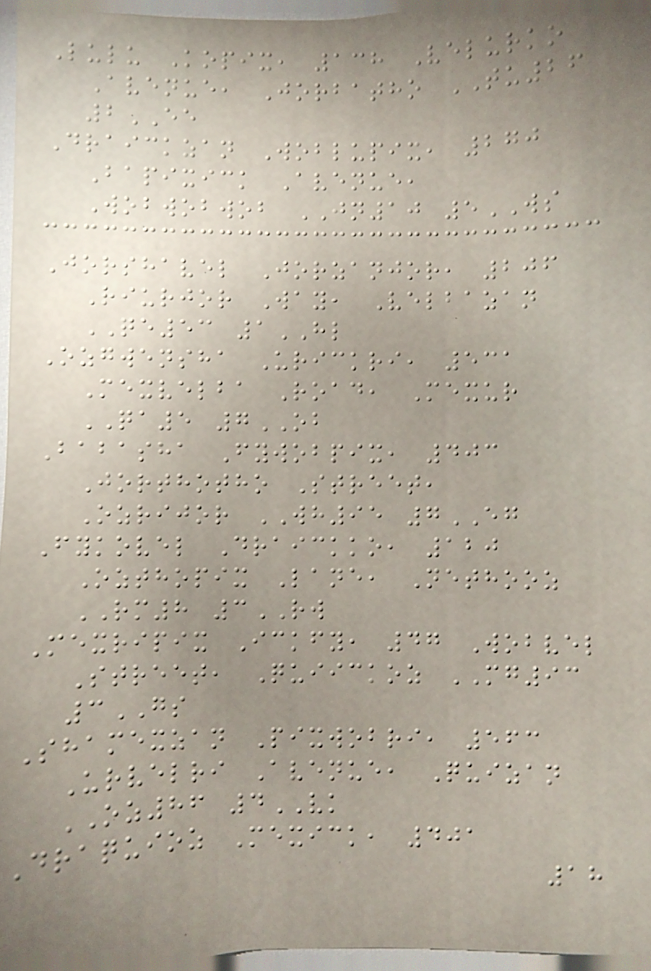Lulu Kopix, 138 Velurko
Avenue, Jorbatho TU26
2EE
Draickzan Woblupix, 270
Bapixick Avenue,
Wobwobwob JN10 5WS
Jorshavel Jorzanjor, 206
Riurjor Way, Velbazan
QE53 1HL
Ozgwensha Urickri, 531
Mexvelba Road, Mexur
QA5 7OB
Babasha Fywobpix, 403
Jorthotho Street,
Ozrijor WH95 7EG
Fykovel Draickko, 120
Ozthopix Lane, Nethooz
RM8 3RW
Mexripix Ickfy, 47 Wobvel
Street, Quiickoz MG93
3GS
Shamexzan Pixwobri, 563
Urvelri Avenue, Quizan
OZ86 4VK
Draquioz Mexick, 401
18
